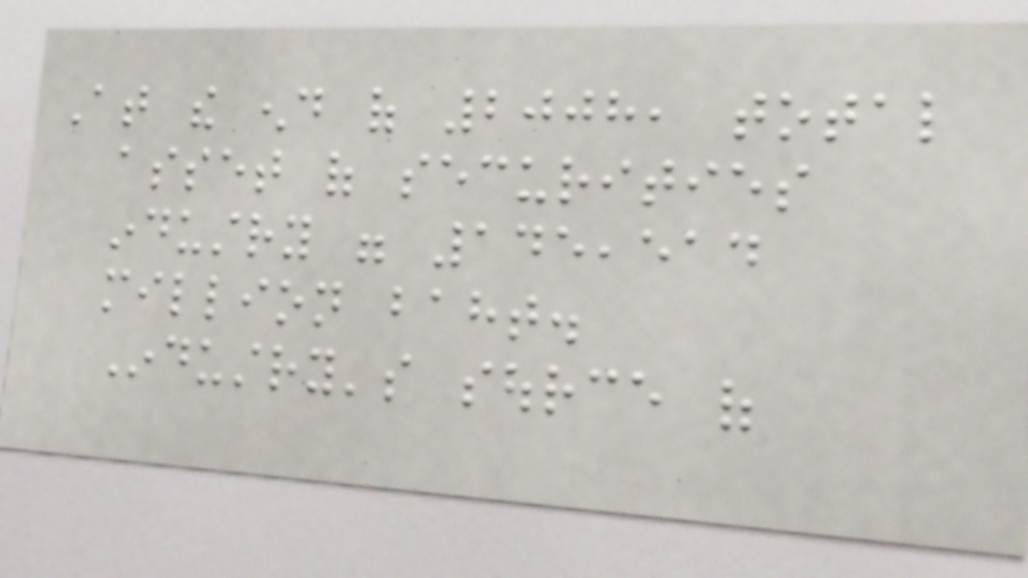At the end of 2008, total
asset of securities
industry were 145,514
million baht.
Industry's source of
